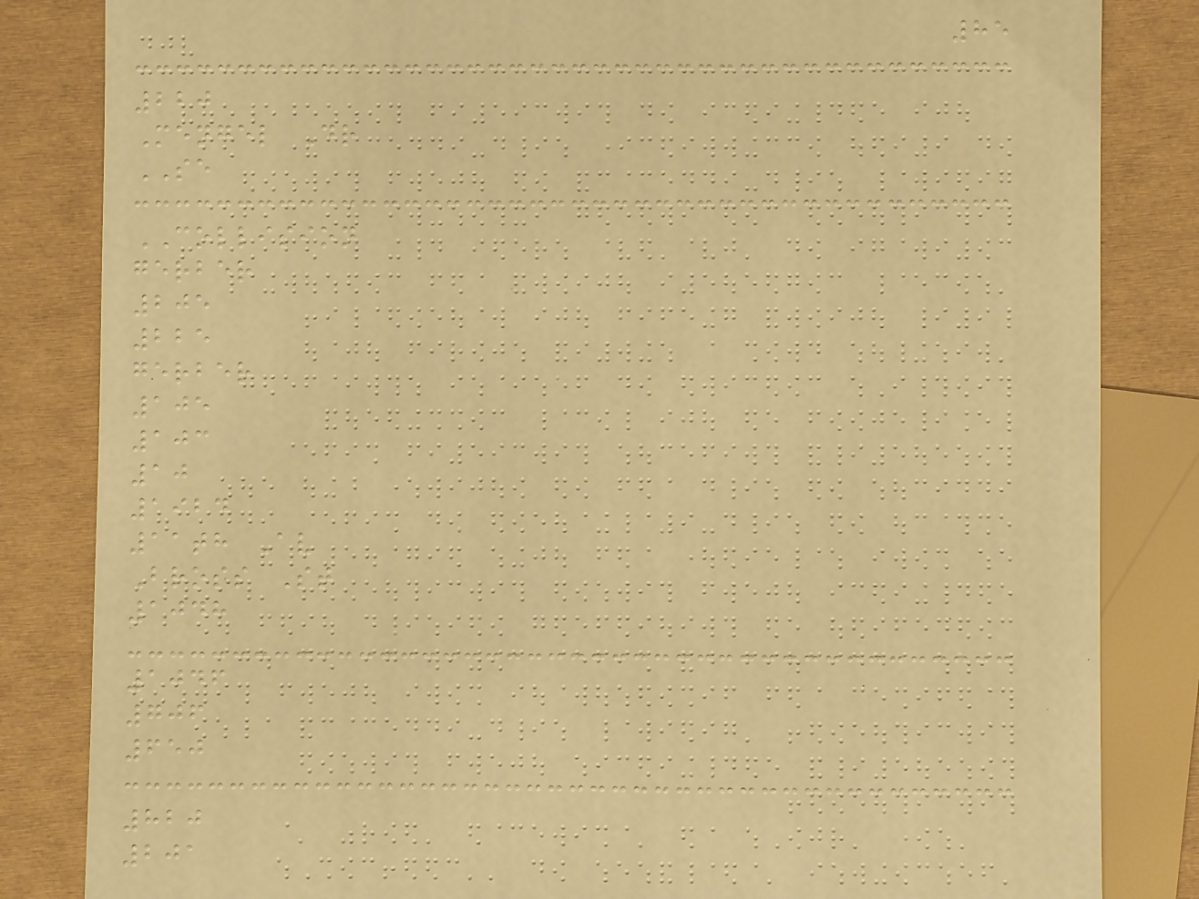85
220
Mengel Dr
SE
COLLISION
gerber
205
225
gerber
105
103
10
1924
11th Av
Bross St
1048
1046
706
650
820
201
